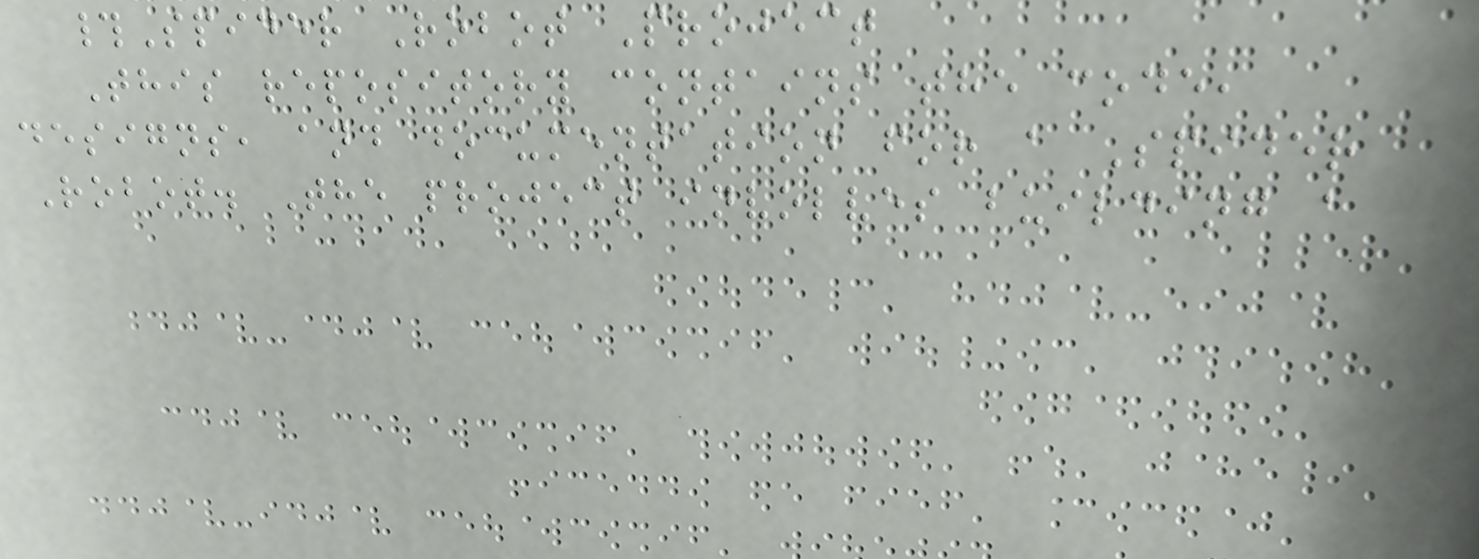#Spider Robot Project
This repository contains the code,
designs, and documentation for a Spider
Robot. The project involves building a
